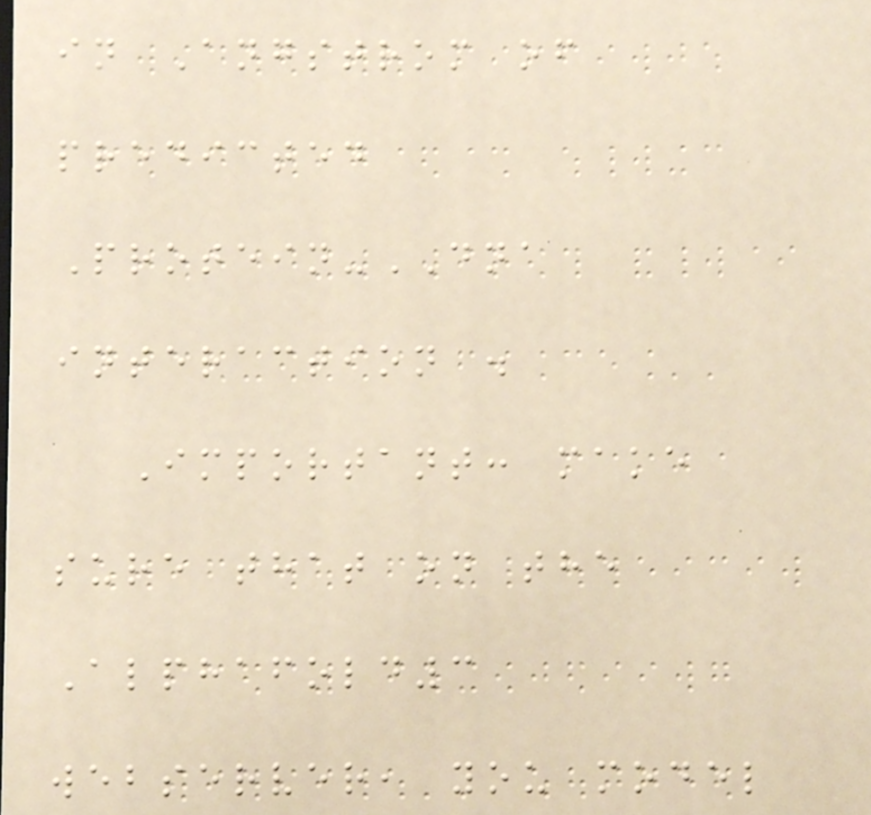in Angstrom of
predicted
Protein-DNA
interaction .
Important: make
sure that on the
Alphafold3
webserver, you model
